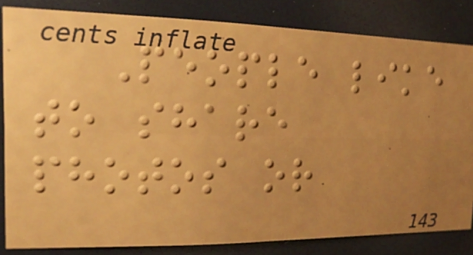People like
to share
photos or
